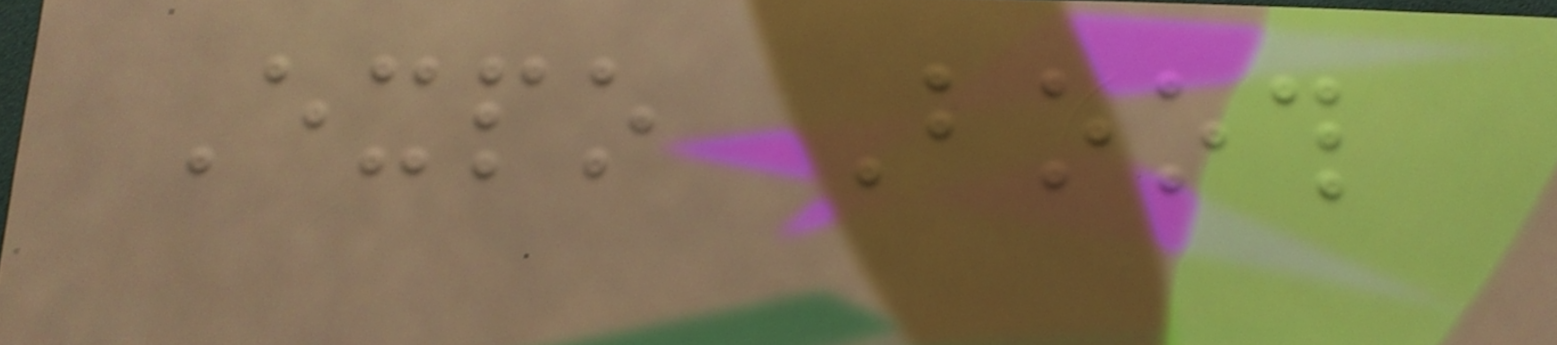Expo Booth
